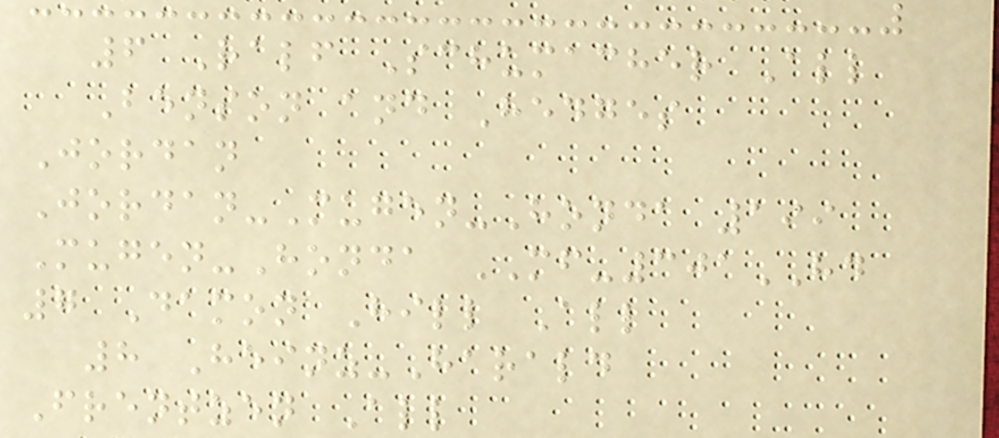6 Ralf Schumacher All
Benson and Hedges
Jordan
Jordan-Mugen-Honda 199
Mugen-Honda MF-301HD
7 Damon Hill All
8 Heinz-Harald
Frentzen All
